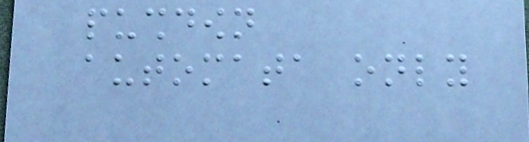pushdown
automata only
